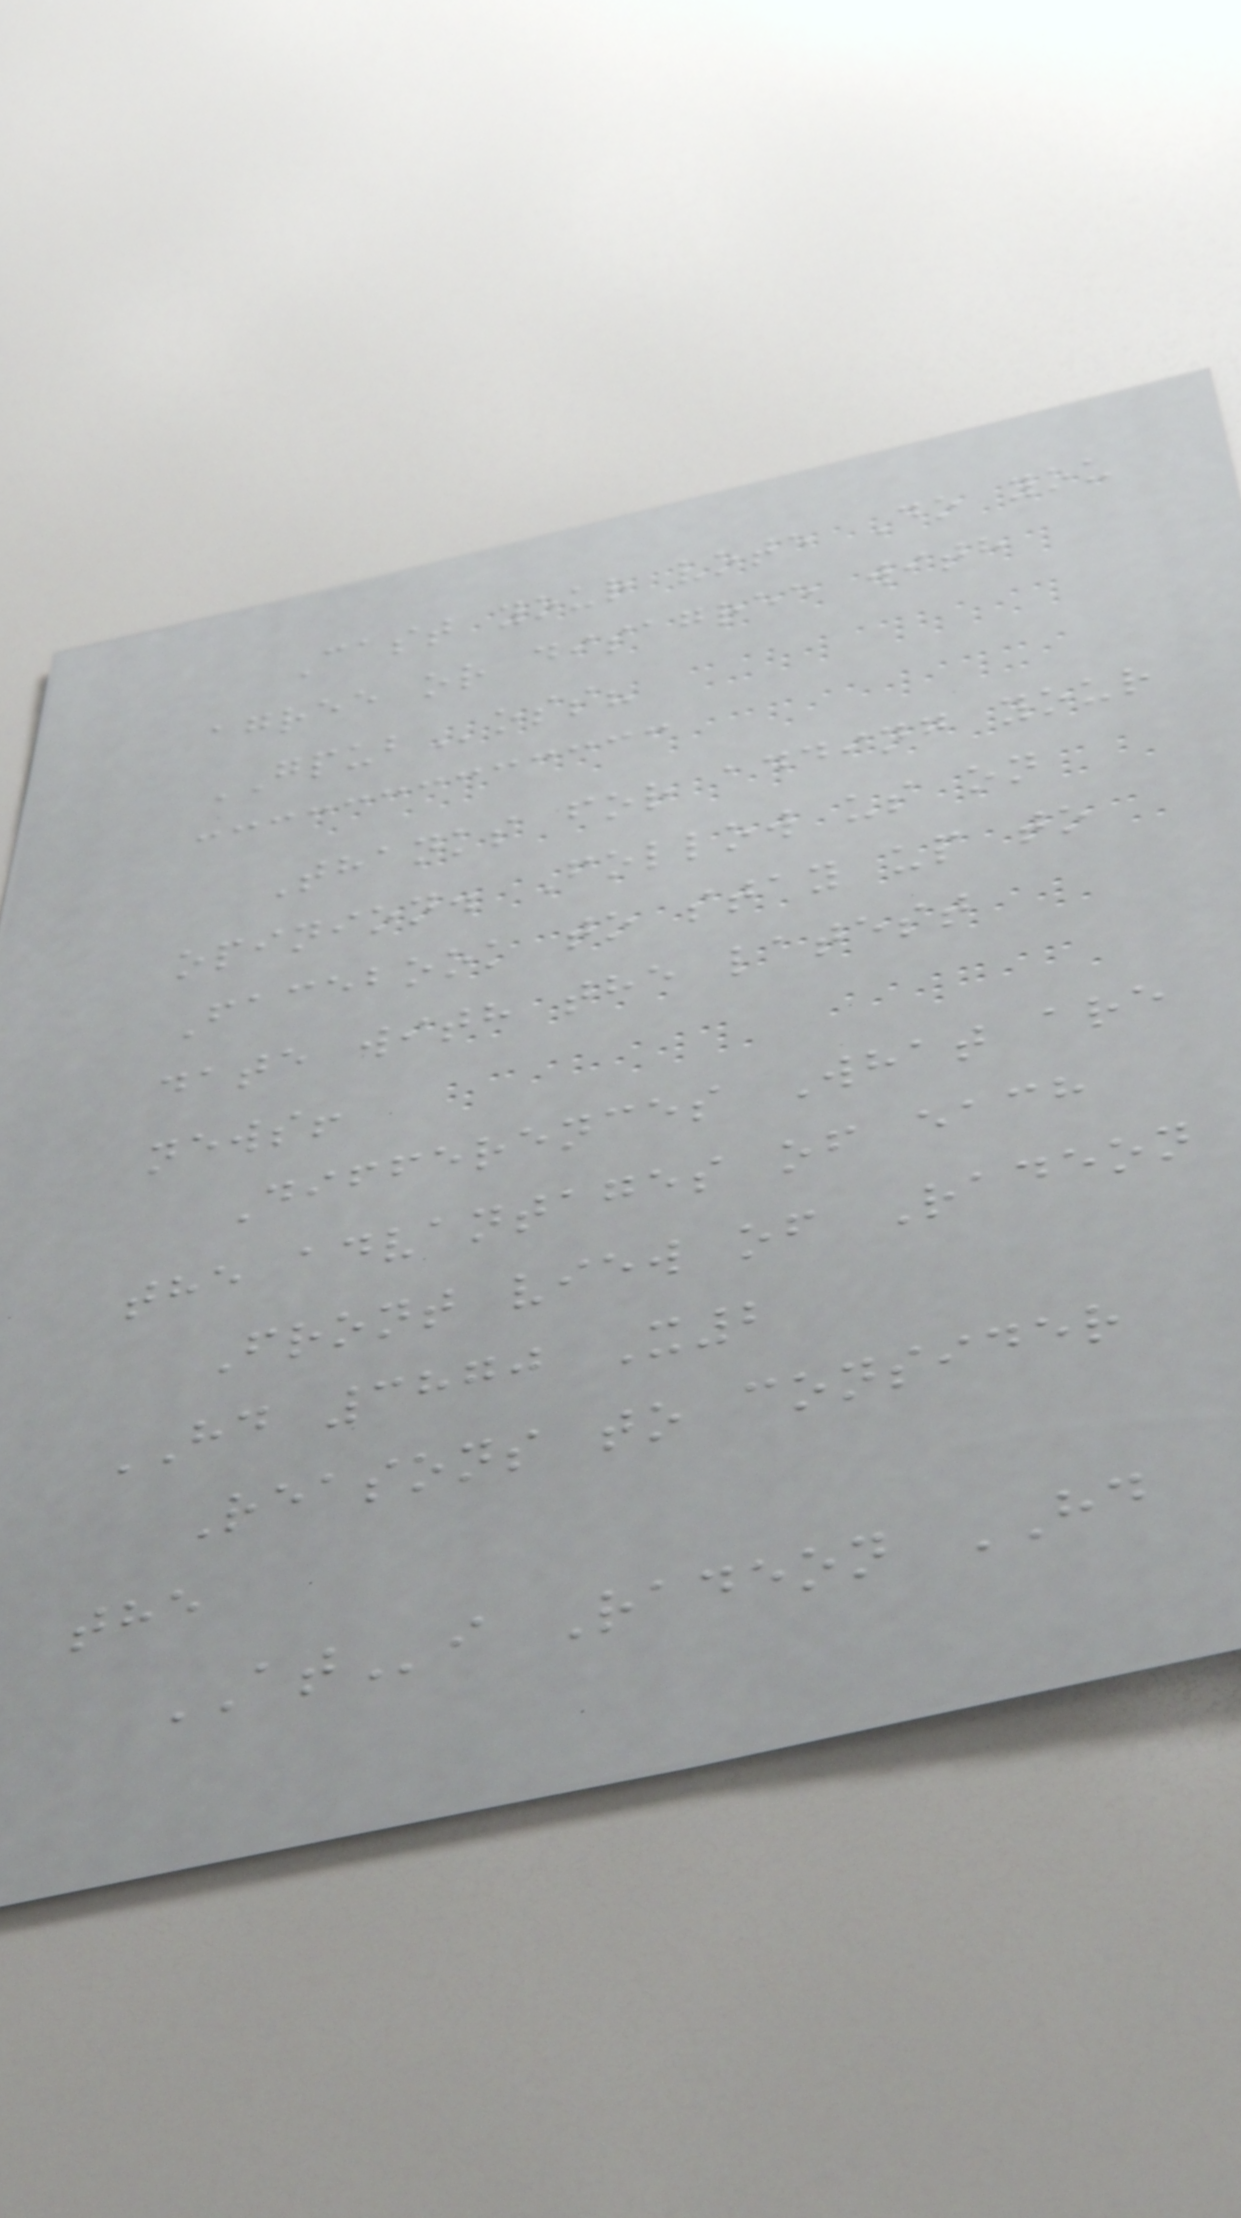Cast your vote Do you
agree or disagree with
GPUBoss?
Thanks for adding your
opinion. Follow us on
Facebook to stay up to
date with the latest
news!
Differences What are
the advantages of each
Front view of Radeon
HD 3870 X2
Reasons to consider
the
ATi Radeon HD
